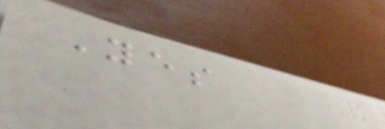Yes
